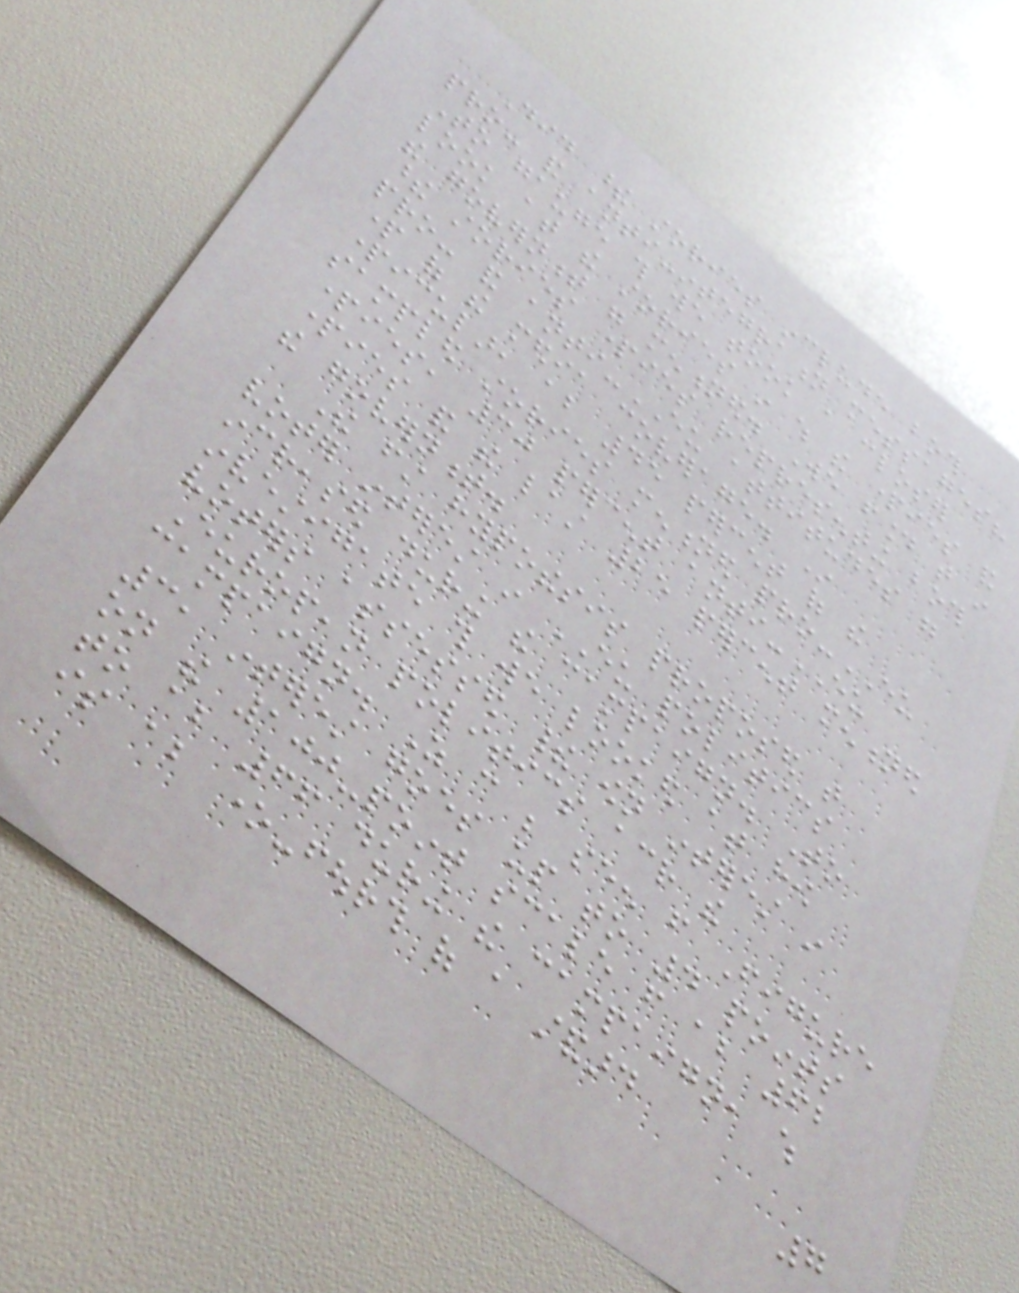Did these stories include both
pro- and anti-integration messages?
To gauge this we took a closer
look at the stories in which the parties and
the government were mentioned. We found that in
these stories parties representing both
pro- and anti-EU attitudes were
part of the media coverage. In
particular, about 45 percent of the
sampled stories mentioned pro-EU
parties, 30 percent anti-EU
parties and the last 25 percent mentioned
the government.
The first hypothesis proposed that
voter interest in EU politics
increased during the campaign. To
investigate this we looked at how
voters assessed their own interest in
European politics across the
campaign. As can be seen from Figure
3, interest goes up to 4 points
on the 100-point scale from about 62
to about 66 during the campaign, which
is about one-fourth of a standard
7
